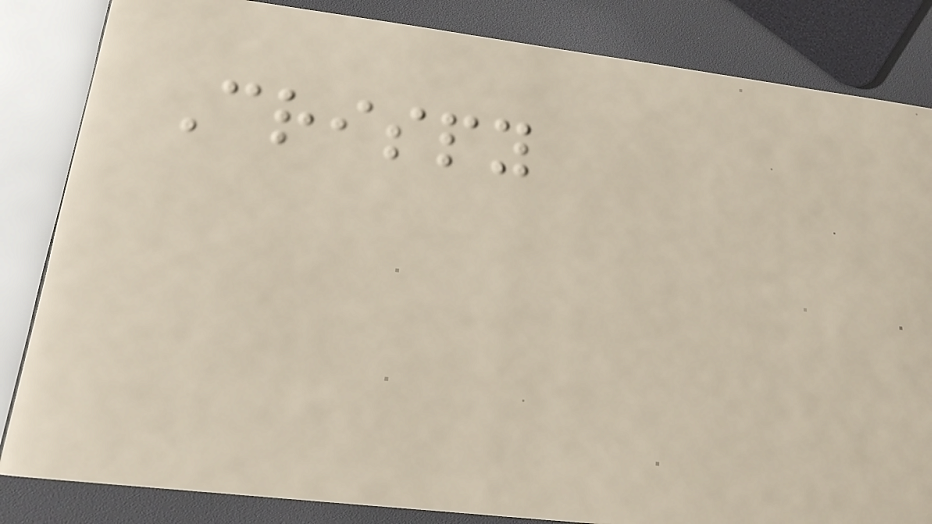Crispy
